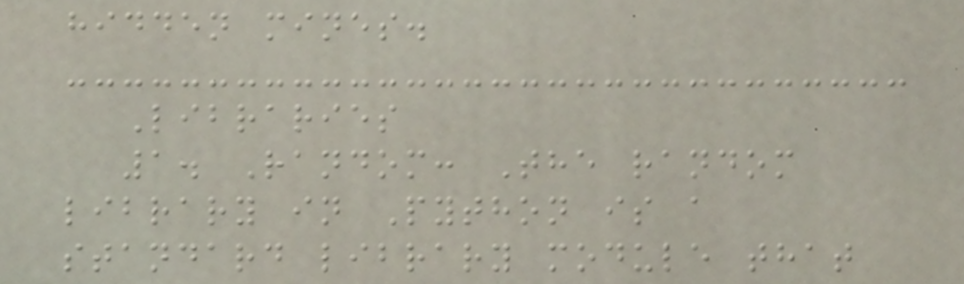hidden mines.
Libraries
1. Random: The random
library in Python is a
standard library module that
